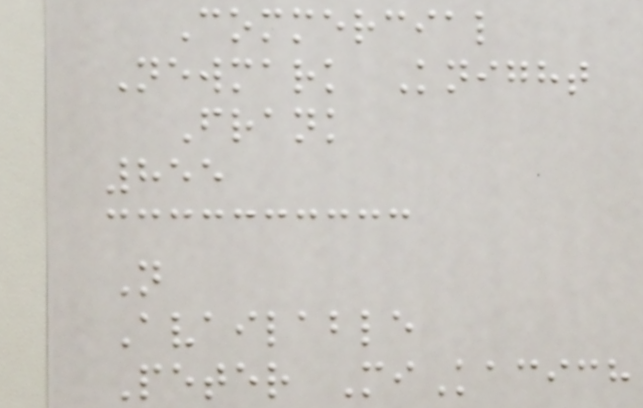Commercial
Newmark Knight
Frank
855
N
Available
Peter MiKacich
